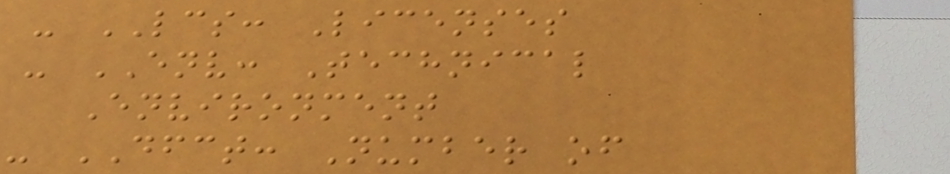- LCS: Licenses
- ENV: Technical
Environment
- DFCT: Number of
